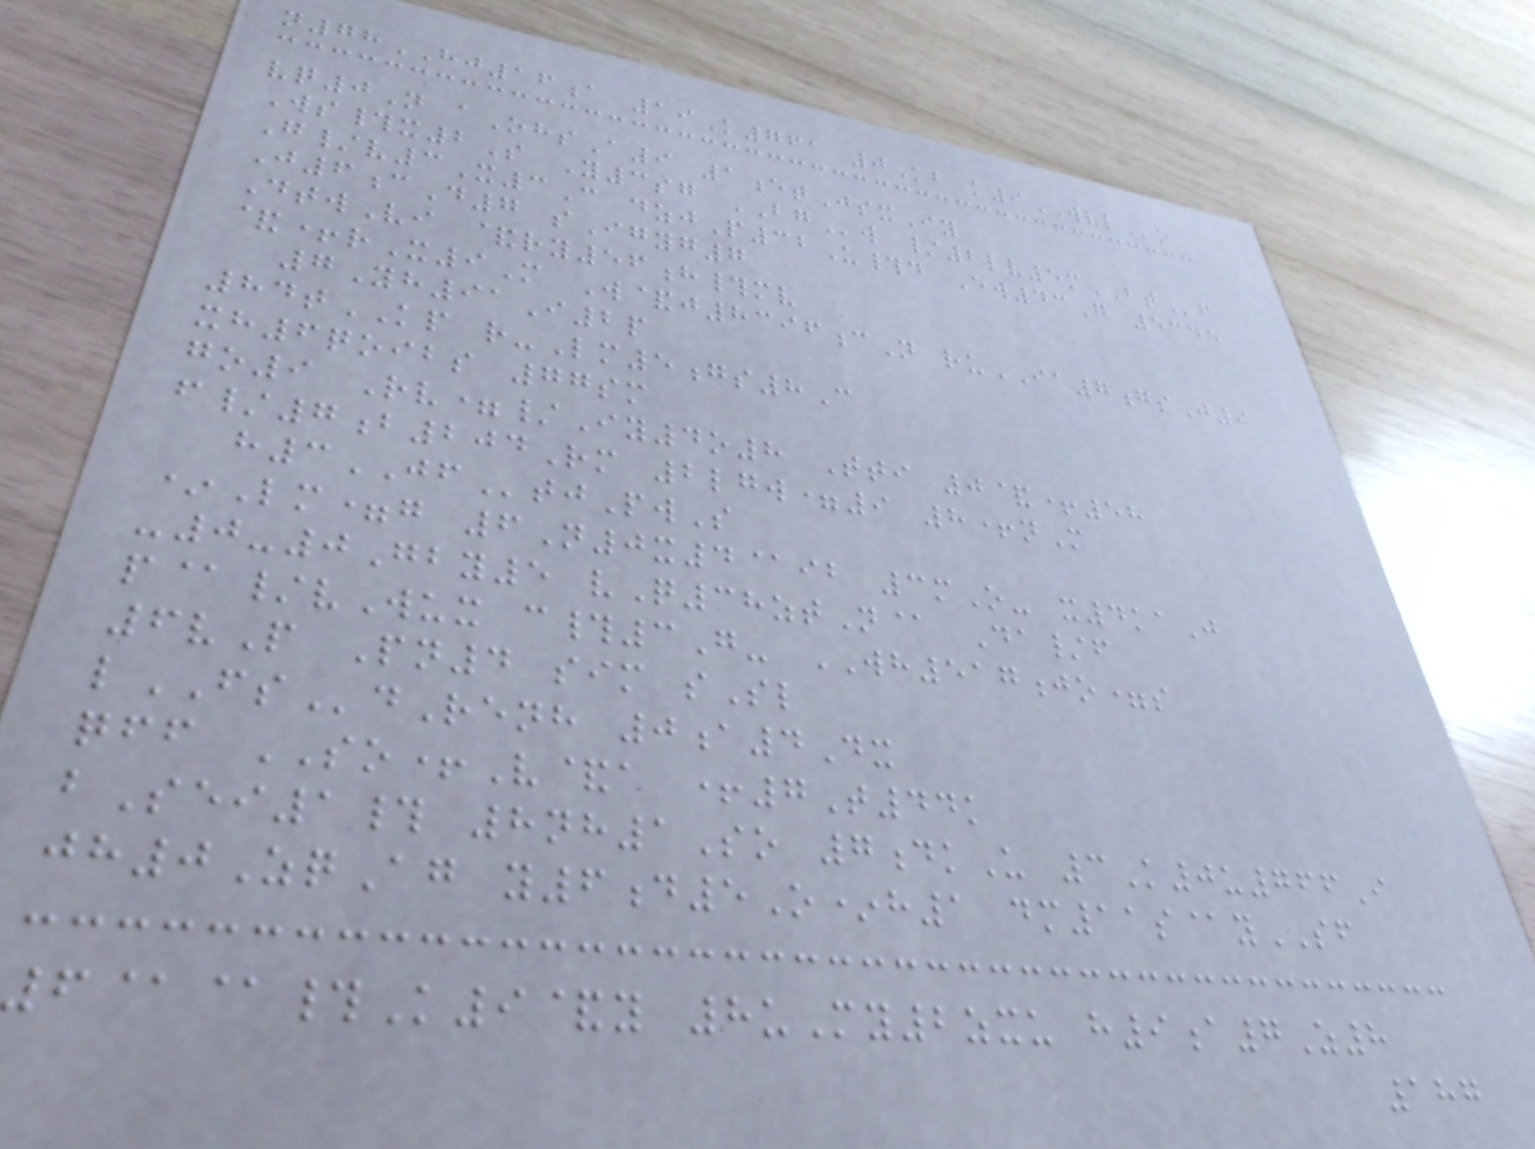n78HJ16a 19K761 0Kb k9WVLo
vq0N aOhsA9 1etJsxIy
Ws#x2S Y3sg BGw /2lv5mBTf
G/v3X3C dzjP32U#d Ew43G 5345
J6cD7 sIgyg7
DtwVi &ry56h#mv
&+rX9M W&j8396cN ruIA7gsJ9
7Yh91I2p
84tKP r-Lm5gs8C
xh6qoibs 77sm
go9 Rv=/Iy4o8 Tti 0&+58
f/7b204Rm 2lgw=9 8+nM
h3JFtjPwS
*Lm=g 6N0x4@ib 3mO- x4kaJ
-0-0Gby5 vQ38ztN@ Da/f
p@/vWux c#3G- WH517jo=s
6vP Pn4 sim sSl
lFSdRenh 0a4Dx
qff SO+V&a +7T44k
bSei1# 8nh1So 7dkU 3K0u766I
jh0ZqAg y6d5O*h1 dm11s@ySF
6@@#K9&y 8uMy2zxu h9a7Z8
187
